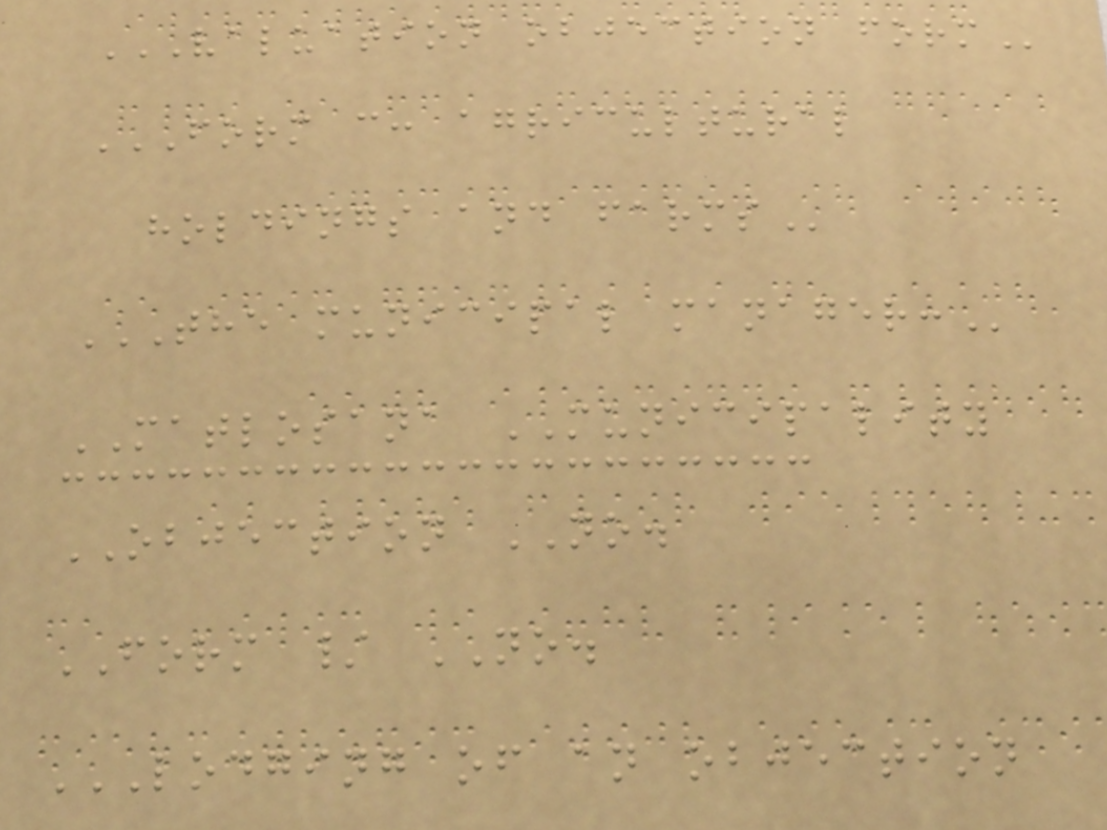VALUATION OBJECTION FORM
FORM C: AGRICULTURAL
HOLDINGS AND FARMS
THE MUNICIPAL MANAGER:
MATLOSANA MUNICIPALITY
OBJECTION NO.
FORM / NO.
LODGING OF AN OBJECTION
